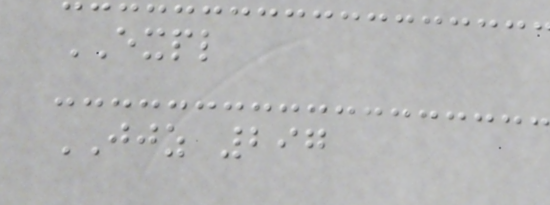EXPL
JJZ 297
